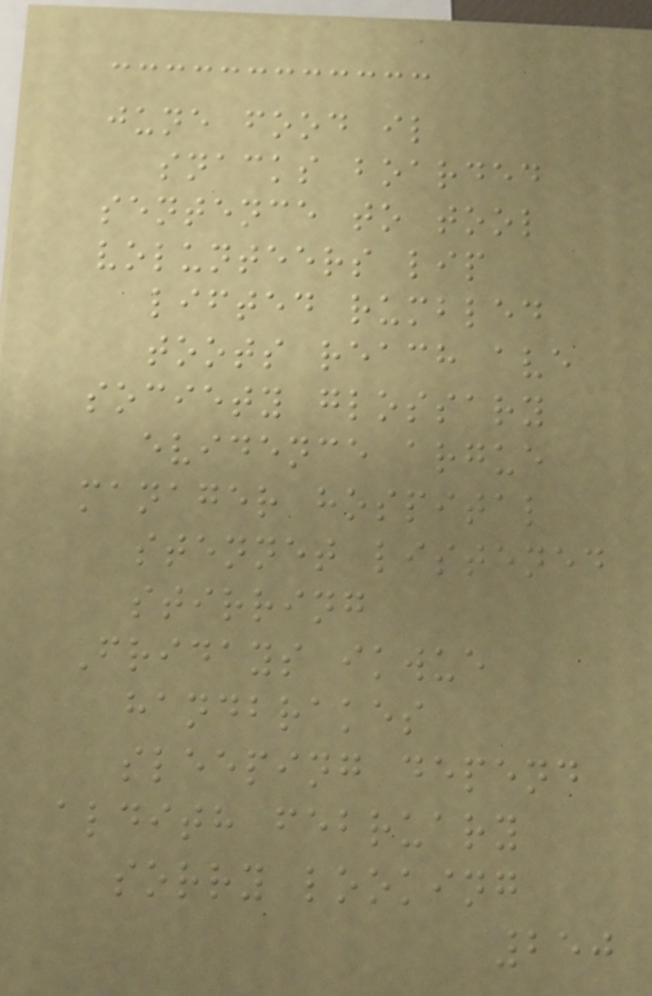june food il
snacks boarded
sentence to tool
volunteers lip
lifted rumbled
toots reach ave
society glossary
evidence argue
manager hospital
stennet listened
stirring
Fridays ikwue
handbrakes
sleeping depend
aldith february
sorry looking
250
